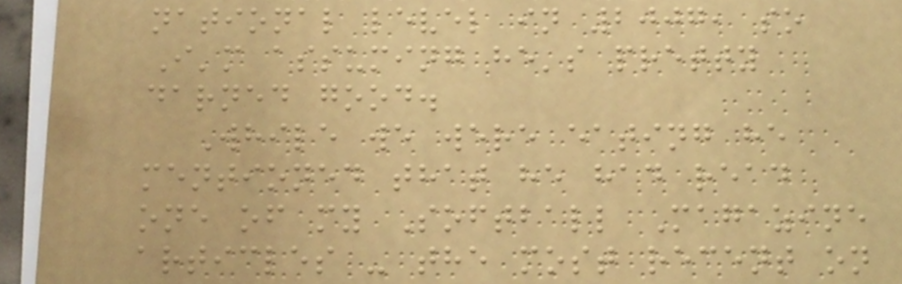national level in 2007, so
I'm assuming he's pretty
darned good.
While we were eating he
mentioned that he had read
one of my Softball Magazine
articles - the most recent on
